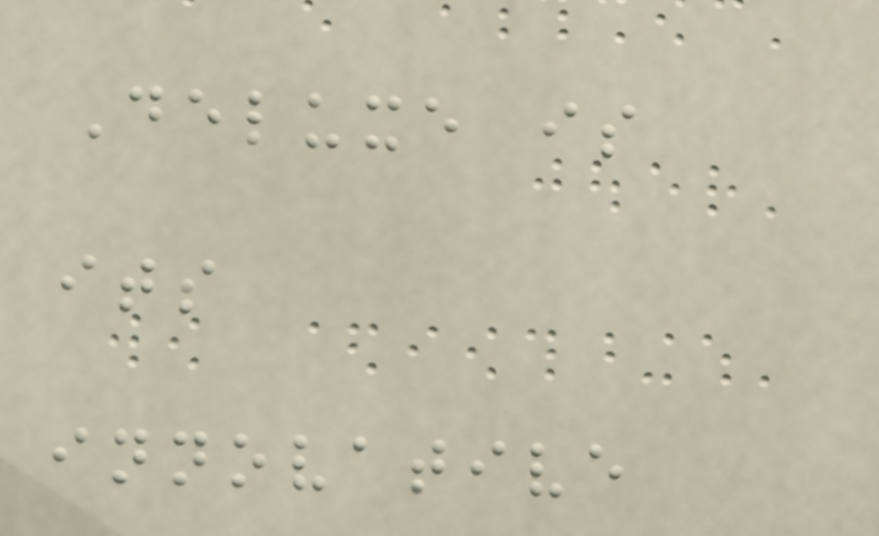Deluxe is
its
innovative
